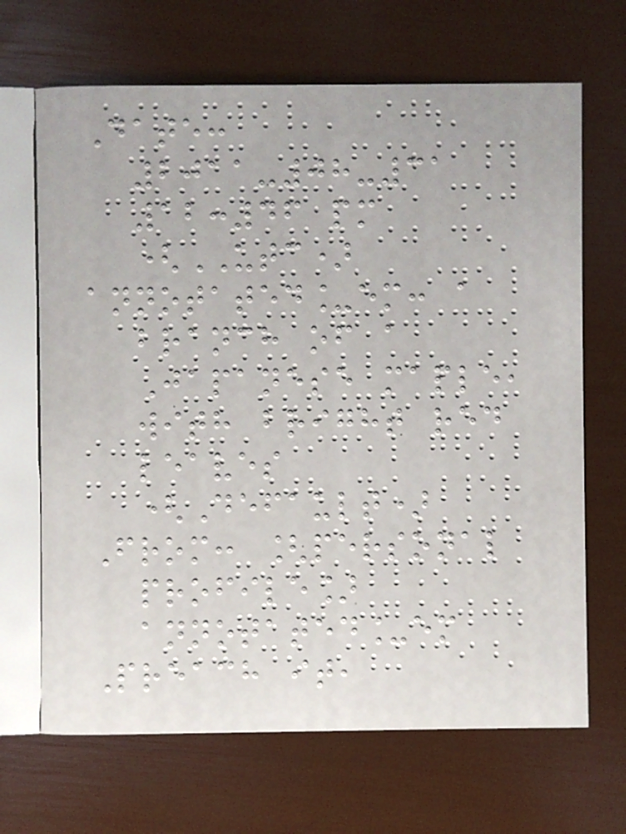Date:
2011-08-31
12:46 pm
(UTC)
annotated_em: a
branch of a
Japanese maple,
with bright red
leaves
(Default)
From: [personal
profile]
annotated_em
Preach it,
